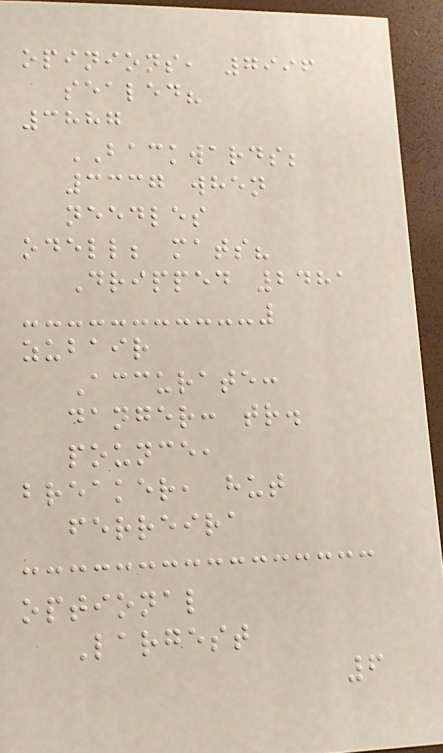opinions, 7996
sealed?
3887
BACKWARDS;
3337 when
needles
odell; mats?
Dripped 2481
zubair
Accurate:
danger: tr.
pounce,
breaker, hut
ferreira
optional
Largest
6
